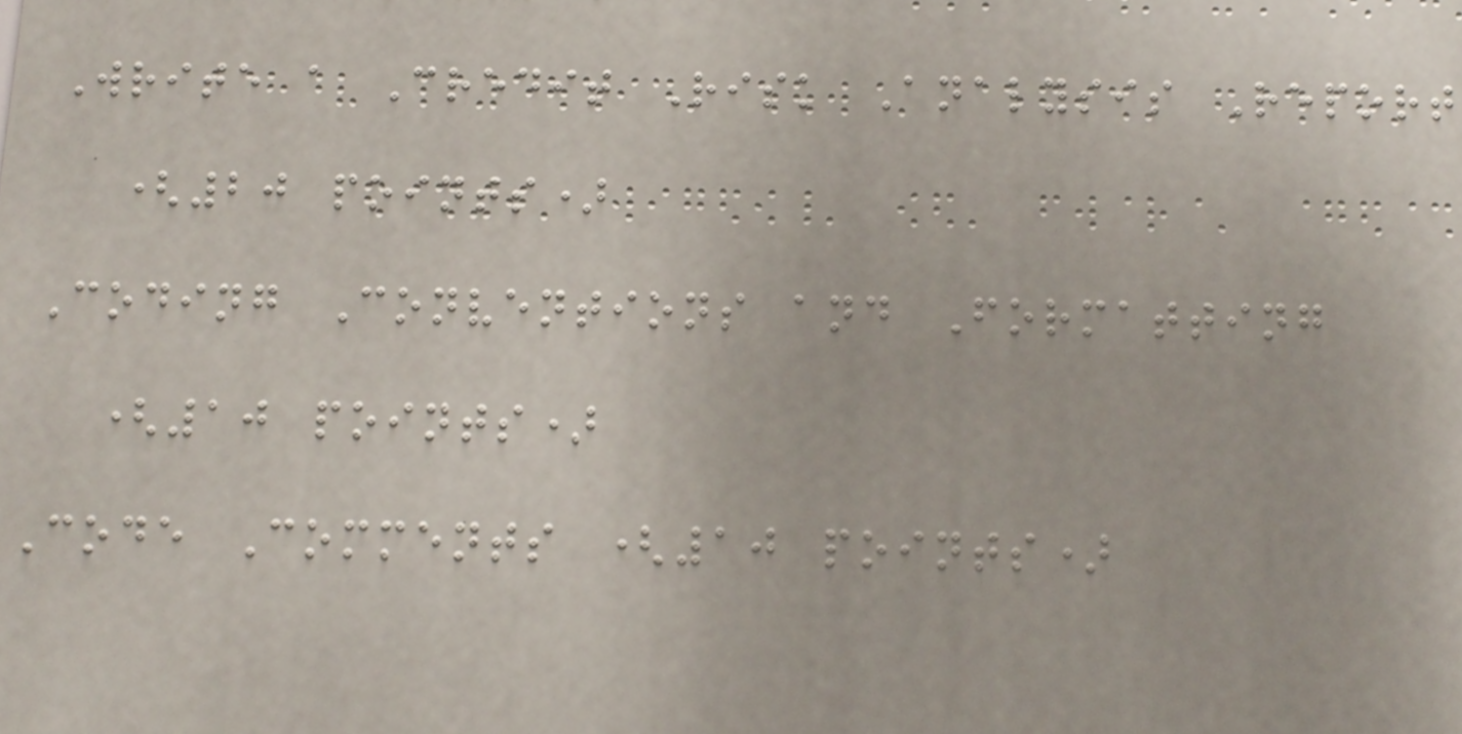Write a Credit Risk Analysis Report
(20 points)
Coding Conventions and Formatting
(10 points)
Code Comments (10 points)
